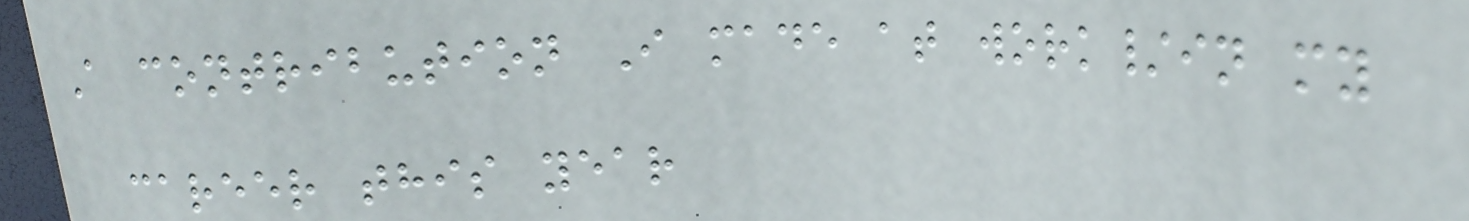A contribution I made at work/in my
career this year
